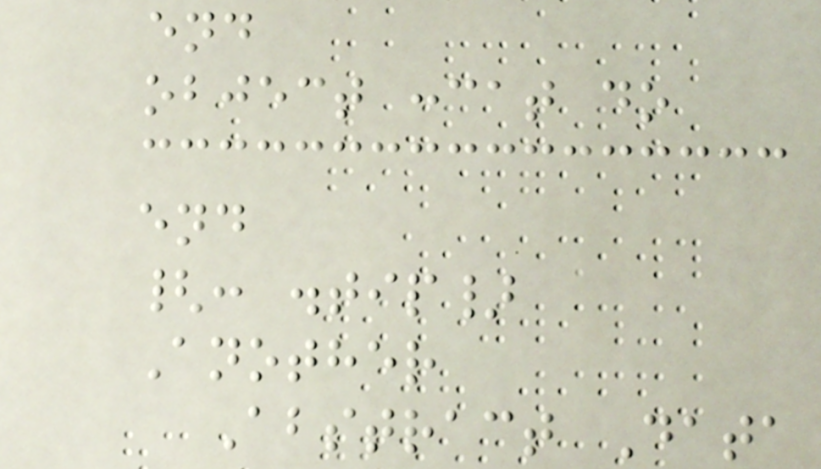end
object :cat do
end
{: .tip}
Another
Abstract Data
